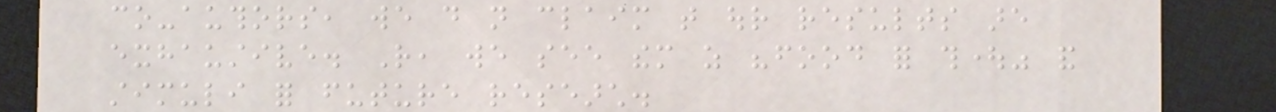co-authors, we do not claim that our results are
exhaustive. Rather, we see them as "food for thought" and
stimuli for future research.
